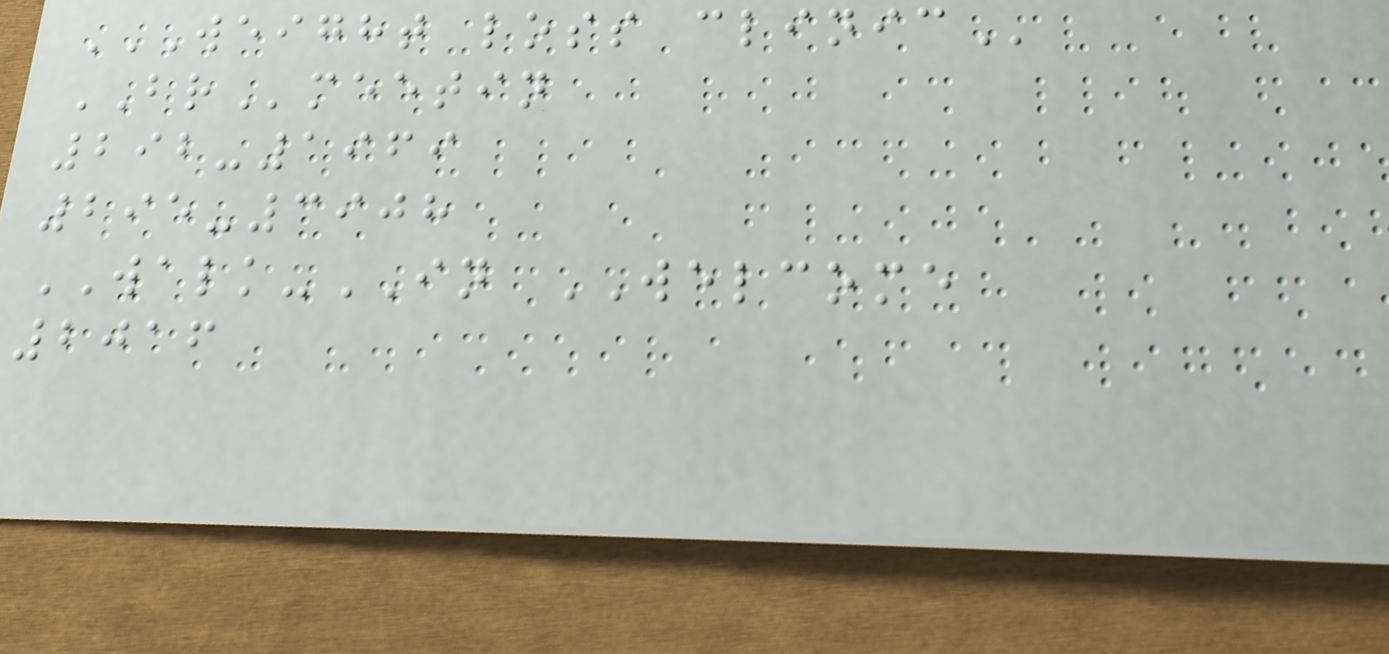WEIGHT LOSS CLINIC
BRmeetin
292-1969
295-3908
WALK-IN WELCOME
2016
